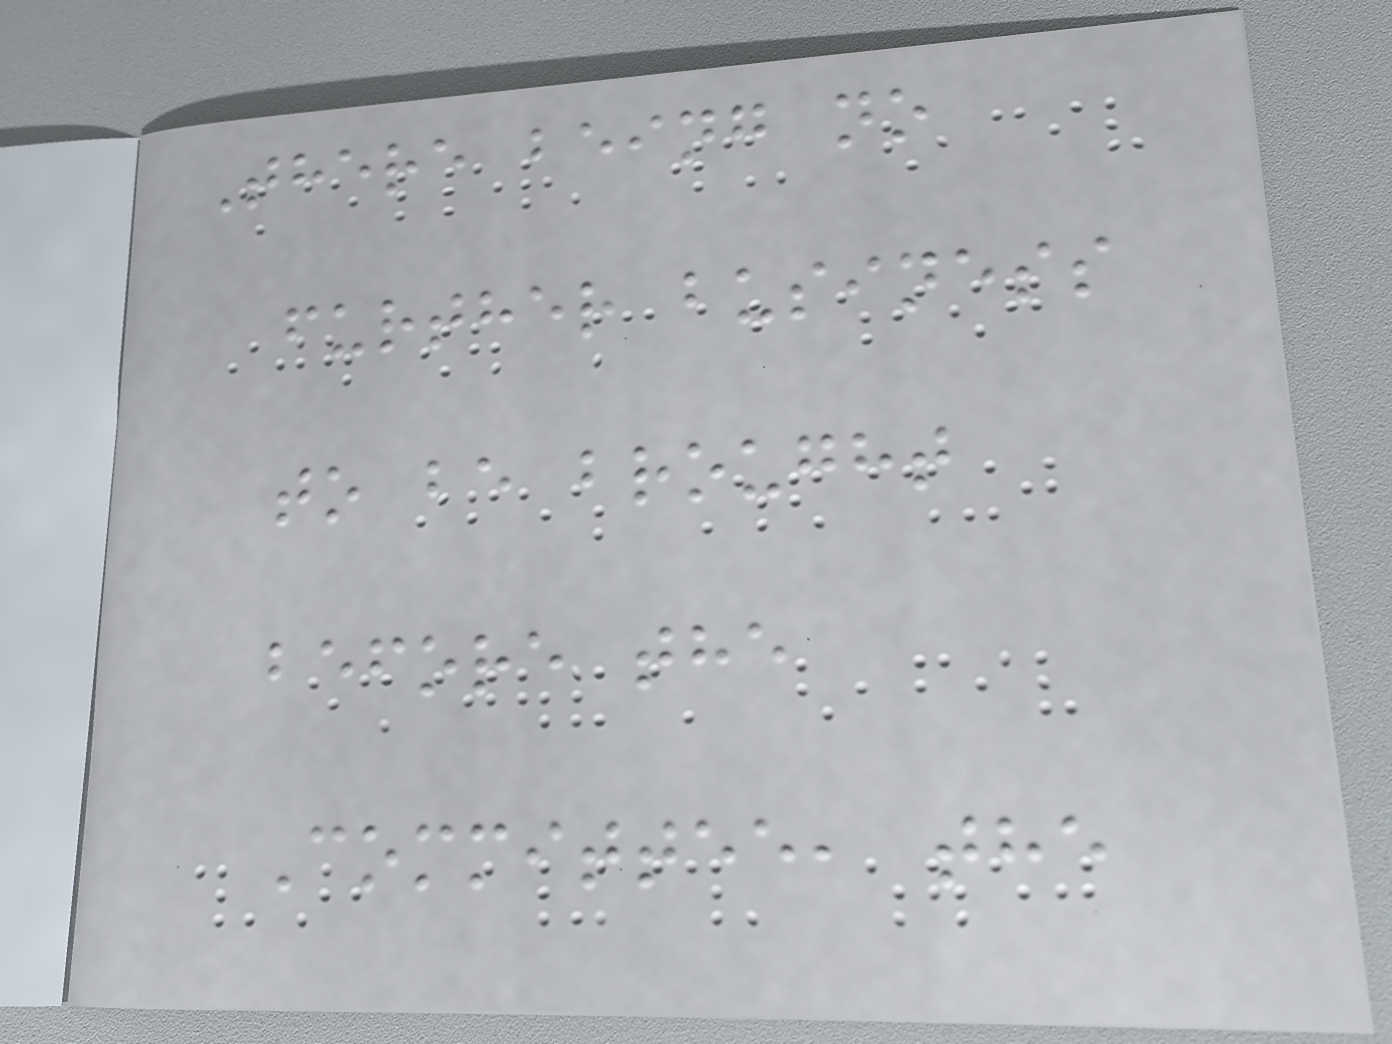There being no
further business
to be brought
before the
Committee, the
